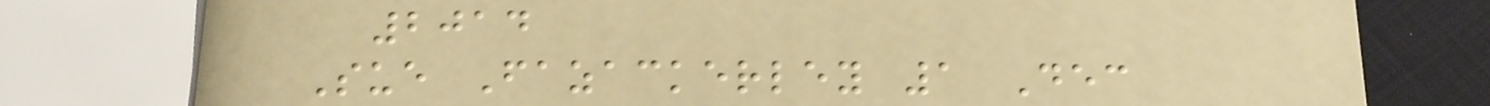2014
Sue Fazackerley 1 Dec
